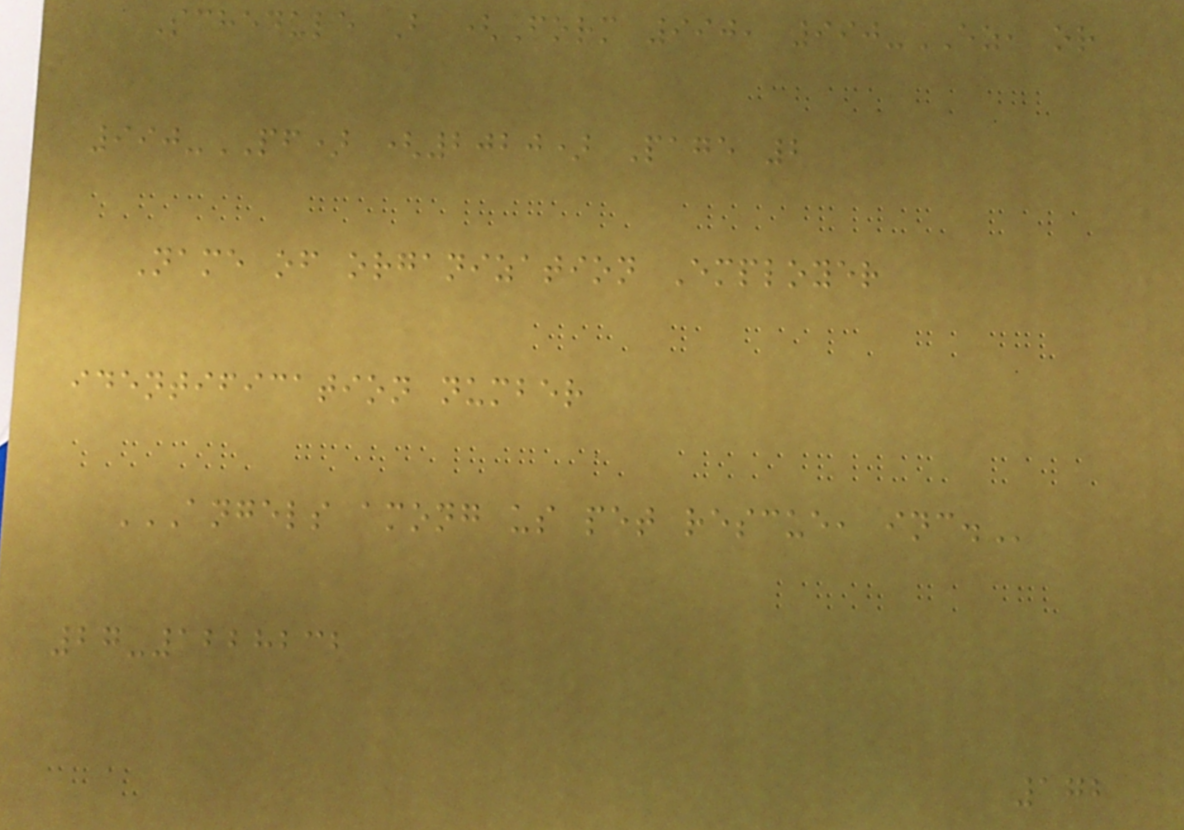Schedule B (Form 990, 990-EZ, or
990-PF) (2020) Page 2
Name of organization Employer
identification number
ANGELS AMONG US PET RESCUE, INC.
27-1228232
172
